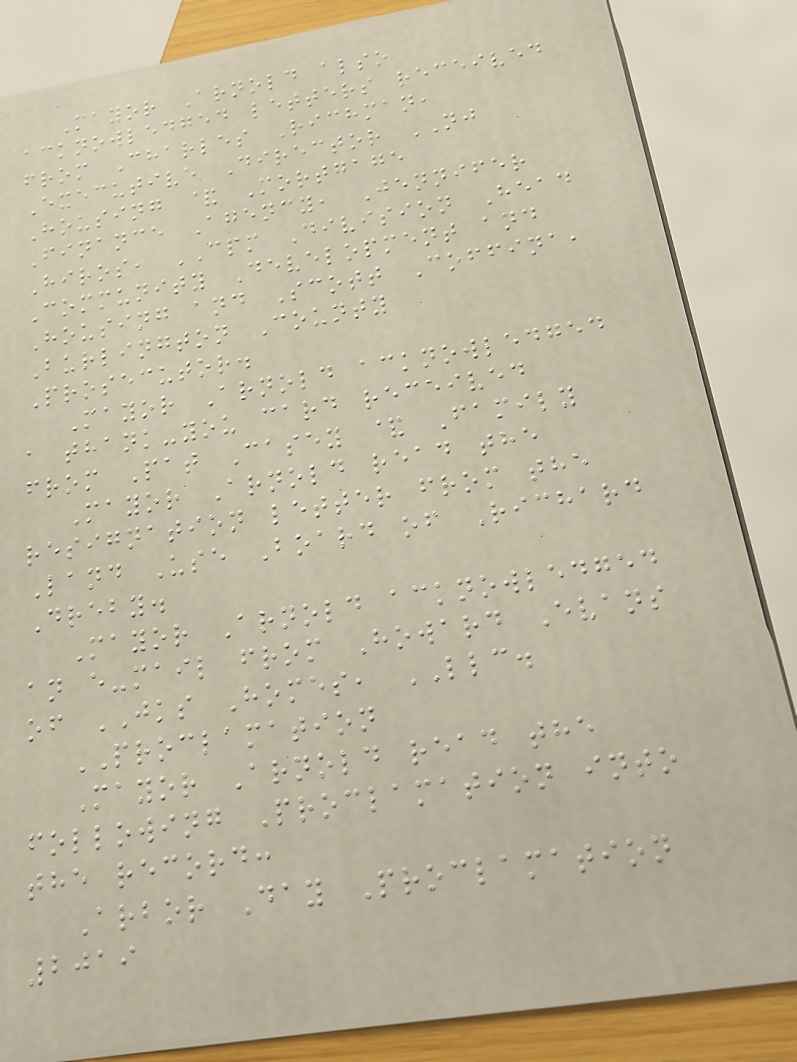Mayor Arnold also
acknowledged letters received
from Charles Richman,
Executive Director NJ
Housing & Mortgage
Finance Agency, Jennifer
Hiros, CPM Division Head
Community Development and
Housing and Scott Coffina,
Burlington County
Prosecutor.
Mayor Arnold acknowledged
a thank-you card received
from Pat Casey & Family
Mayor Arnold read the
resignation letter from the
Land Use Board of Richard
Dreby.
Mayor Arnold acknowledged
an e-mail from Howard Evans
of JKS Homes, LLC.
PROCLAMATION
Mayor Arnold read the
following Proclamation into
the record:
Arbor Day Proclamation
2019
